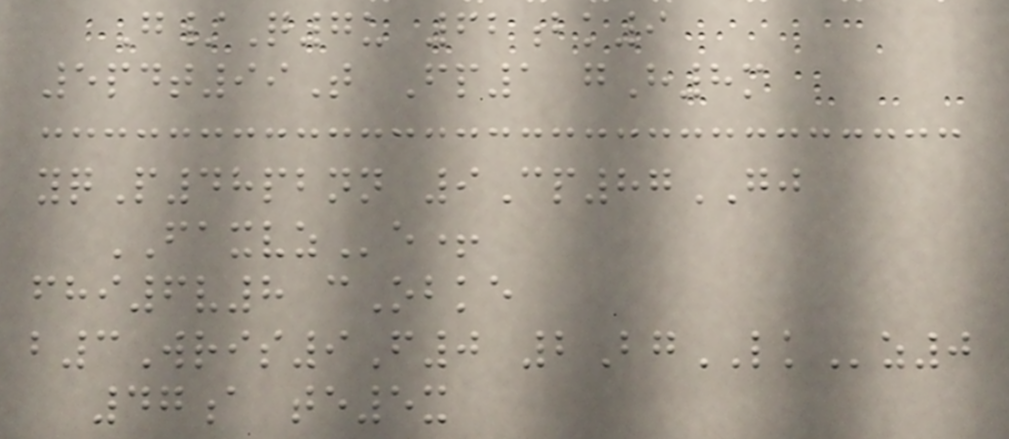G/Q7u 62bk9
5pdt99T Fp1 gH8m
yqP48pbnn 9Cp87GJ
FAXVZe+
fhi6v8 cObke
b3Wris9F0 2BgLKz0
47a te5x
